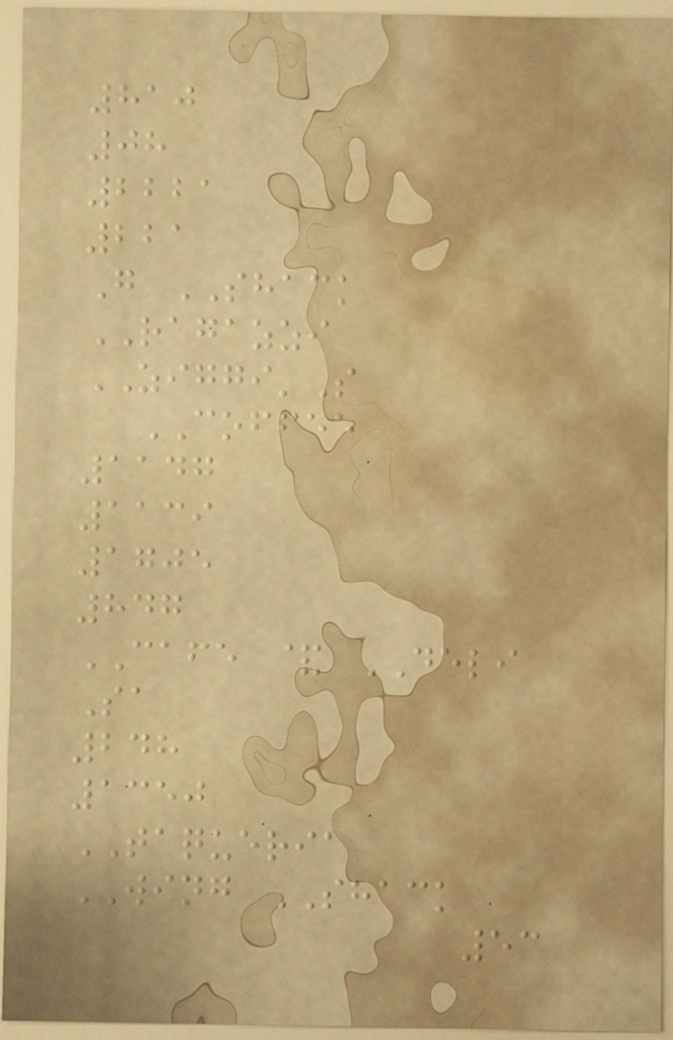810
08
2221
221
G SHACK
RAGAZZI
ZIGGI'S
COFFEE
1147
1139
1705
847
CAFE & DELI
Sa
248
1350
TAQUERIA
WING SHACK
53
